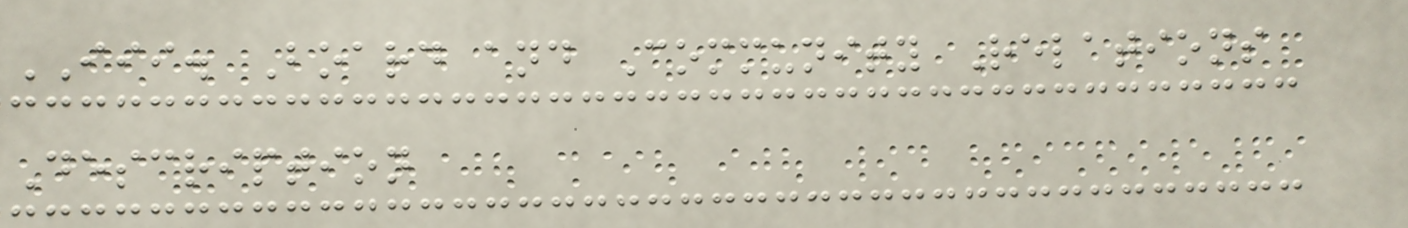III. Board and Community Relations
Description
